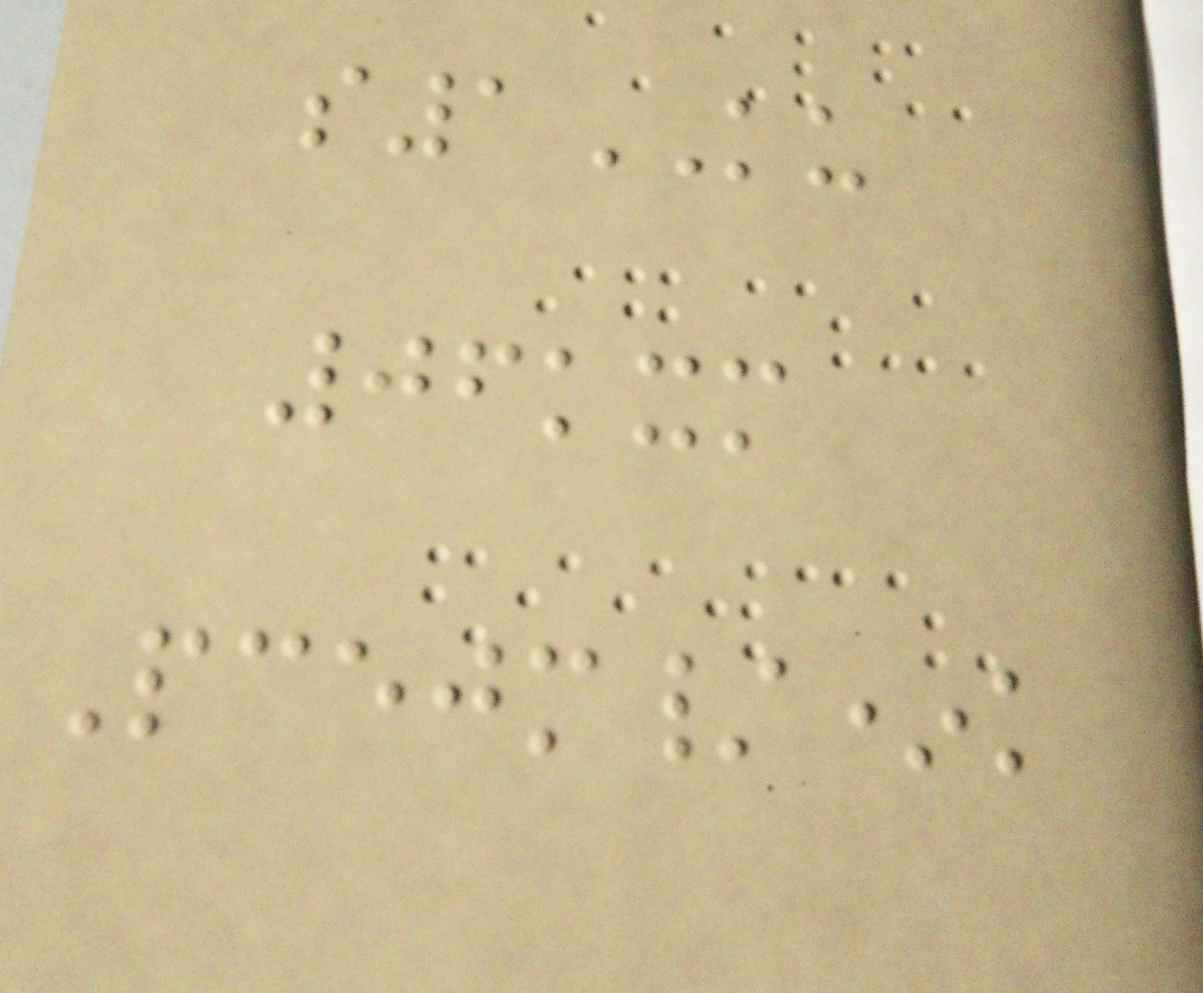s1KU
06kxm
Pcejm/*k
